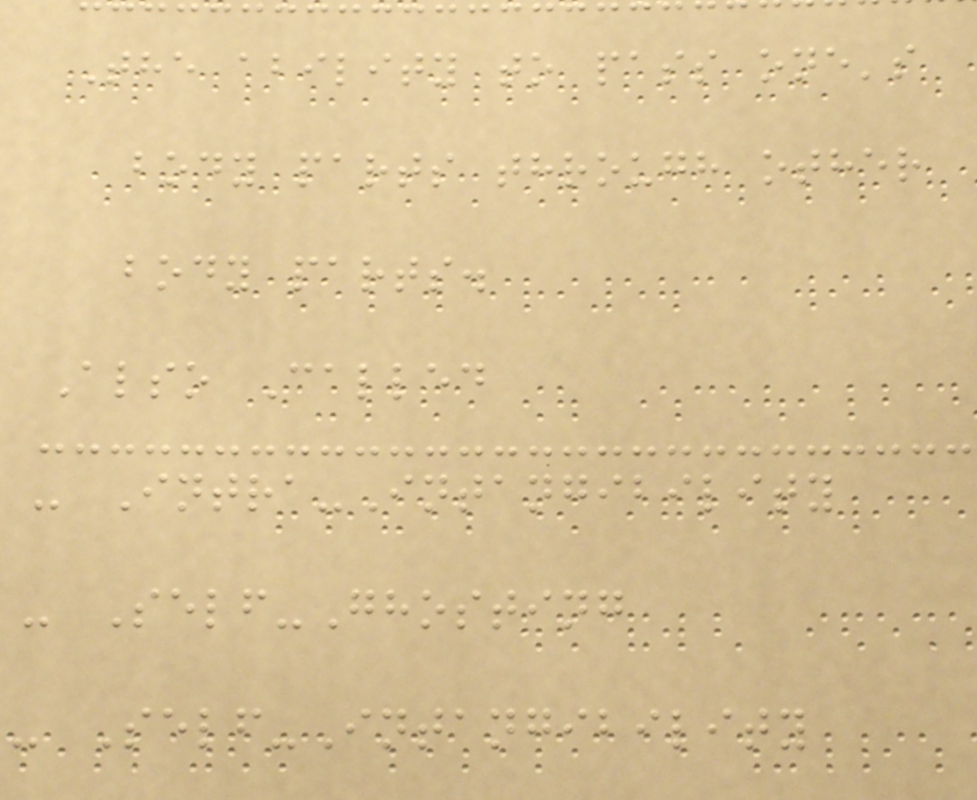The ability to pass one's
body parts through other
body parts.
Also Called
- Intra-Intangibility
- Self-Ghosting
- Self-Intangibility
